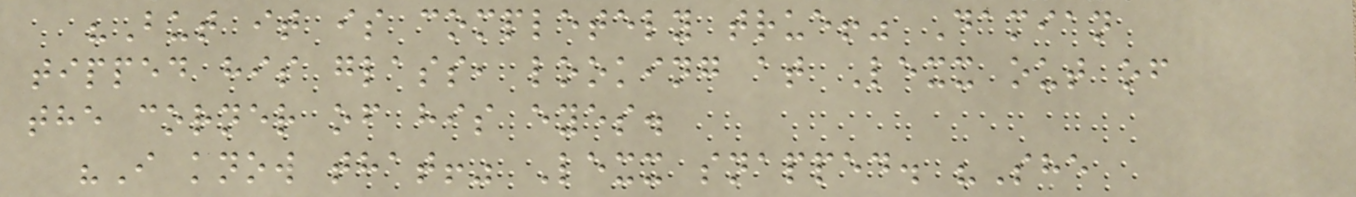"But it is completely true!" Damian
tipped his glass, looking at Lexx out of
the corner of his eyes.
"I know that!" Lexx snapped. "She
